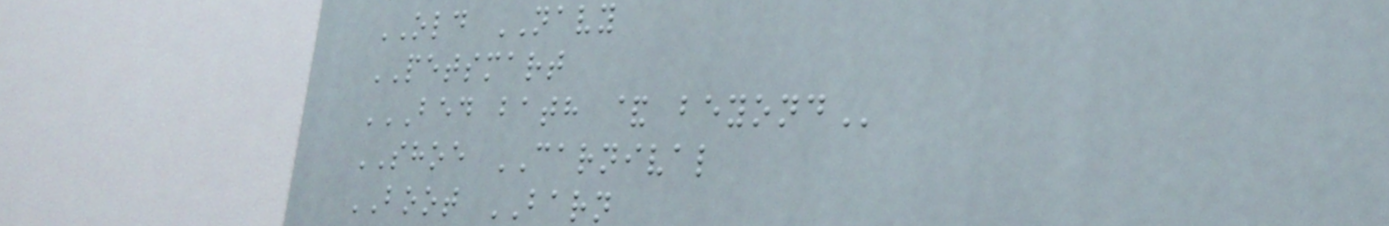OLD NAVY
PETSMART
BED BATH & BEYOND
SHOE CARNIVAL
BOOT BARN
